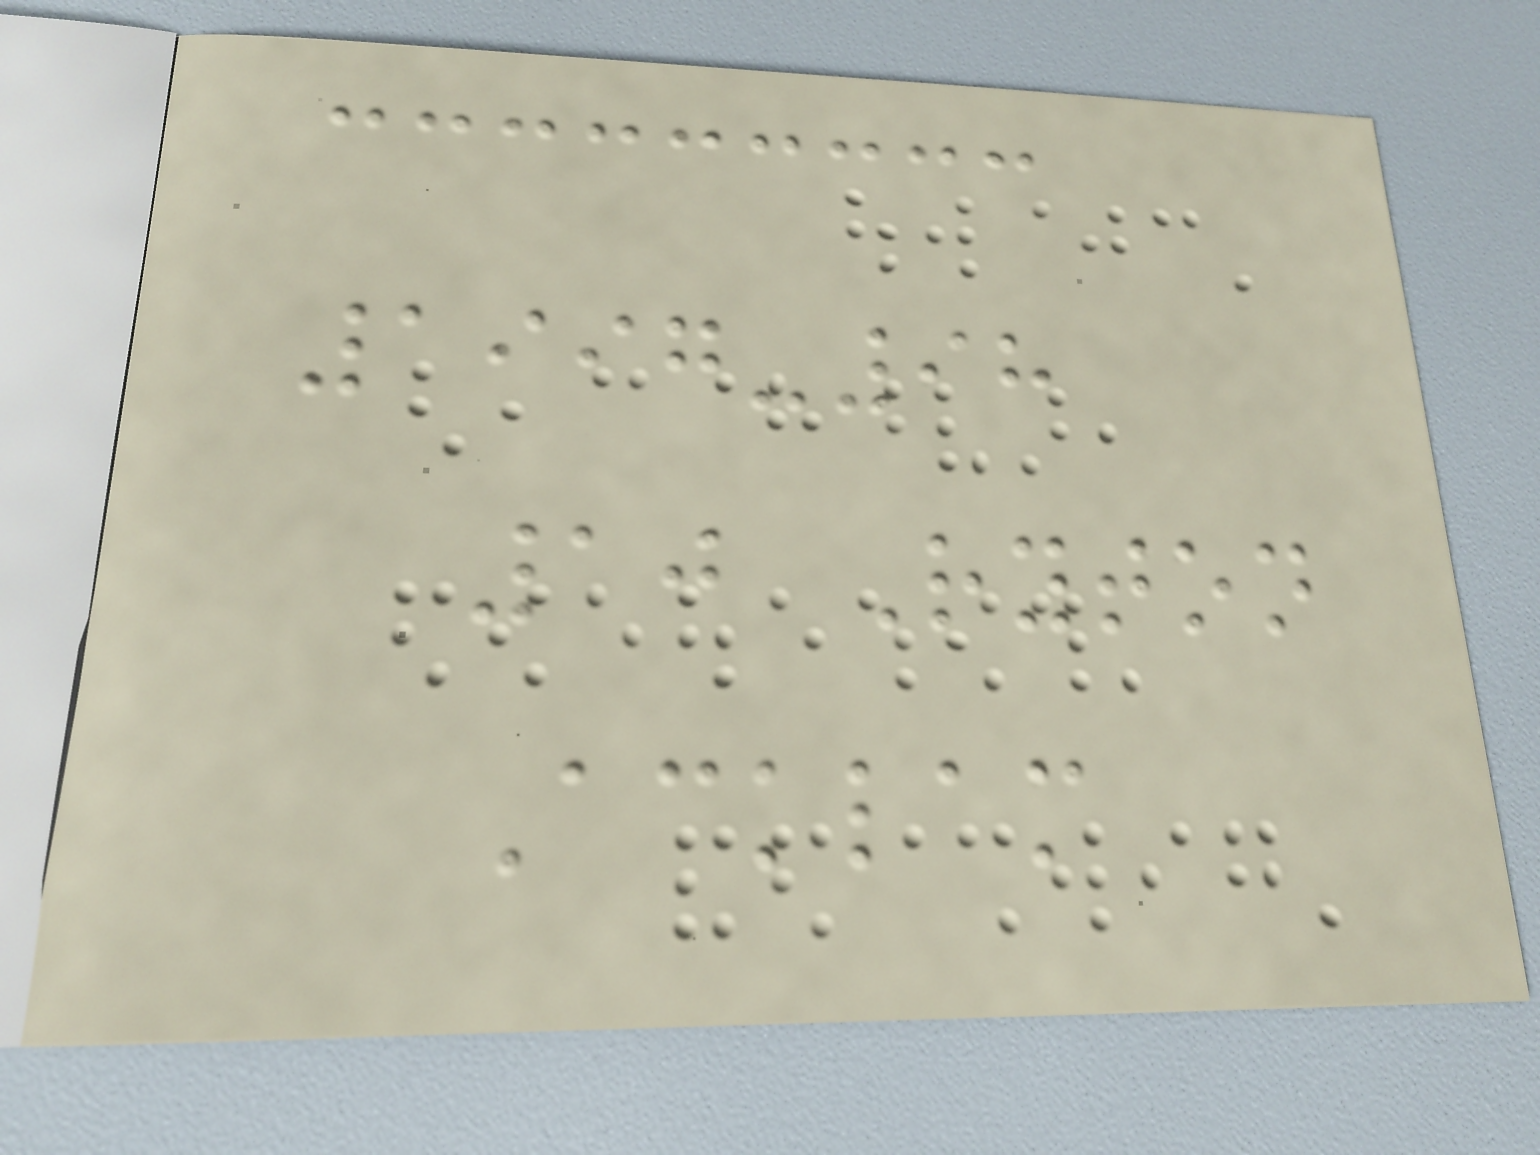1997-98
10 Ryton
Acklam
